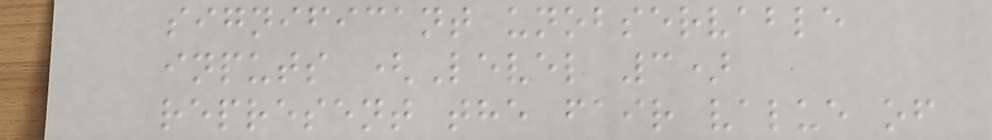significant unobservable
inputs (Level 3)
represent the fair value of
